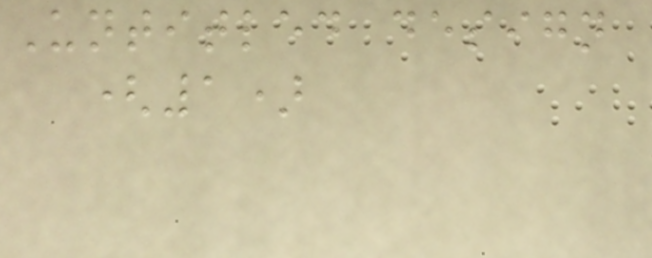Untitled design
(1)
